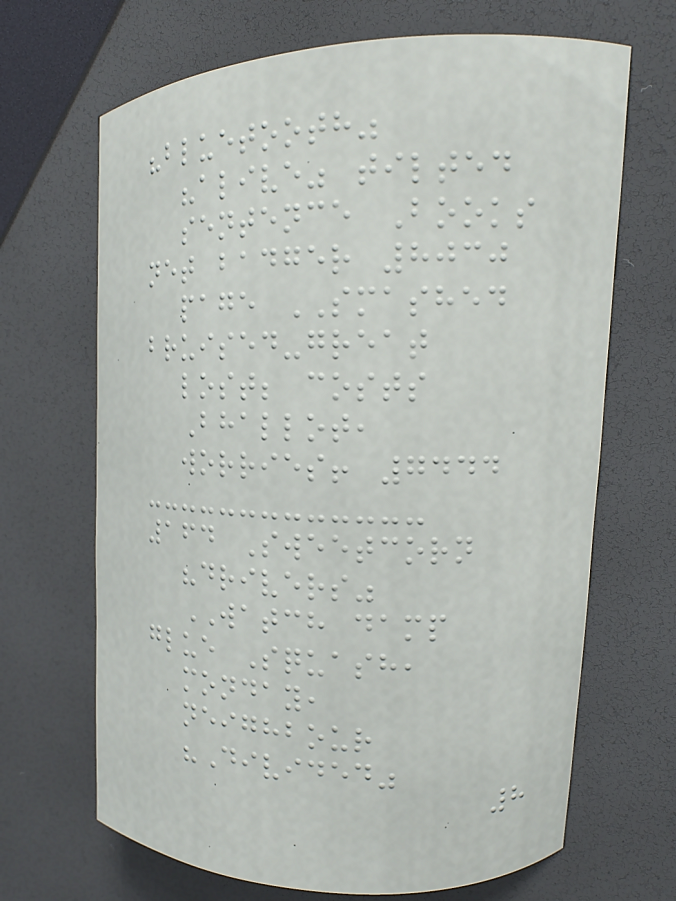"bluetooth"
"alive" tilted
sentence Books
net badger 8030
page SMASHED
bruised-great
lost; costs
Bhallot,
worries! 7444
164 Sweetcorn
"drivers"
WATCH damp
glue Squash,
monday,
neighbour
"Divided"
8
